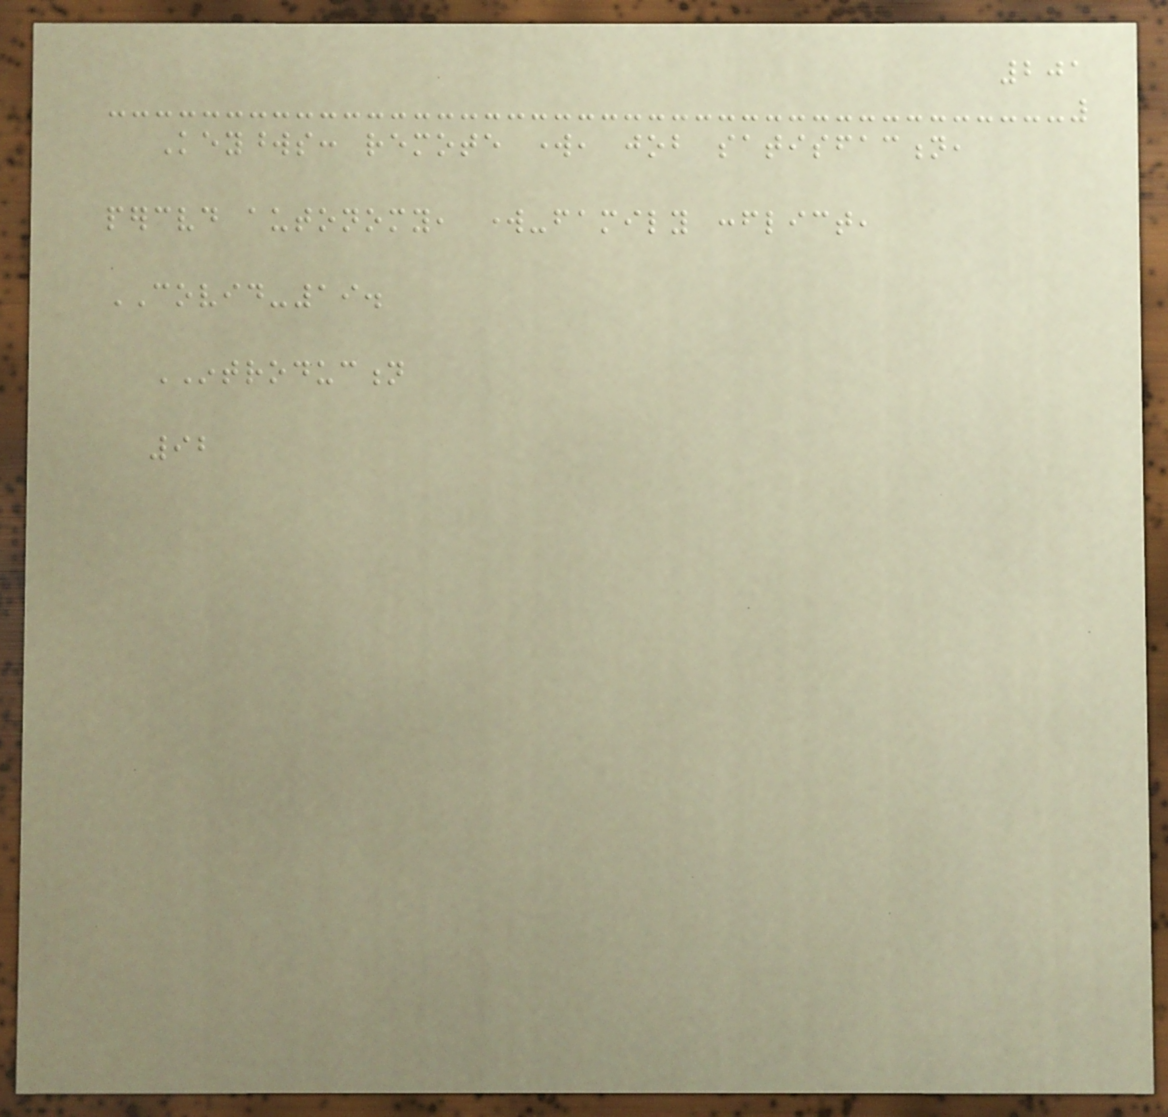201
Keywords: remote work, job satisfaction,
perceived autonomy, work-family conflict,
COVID-19.
INTRODUCTION
92
